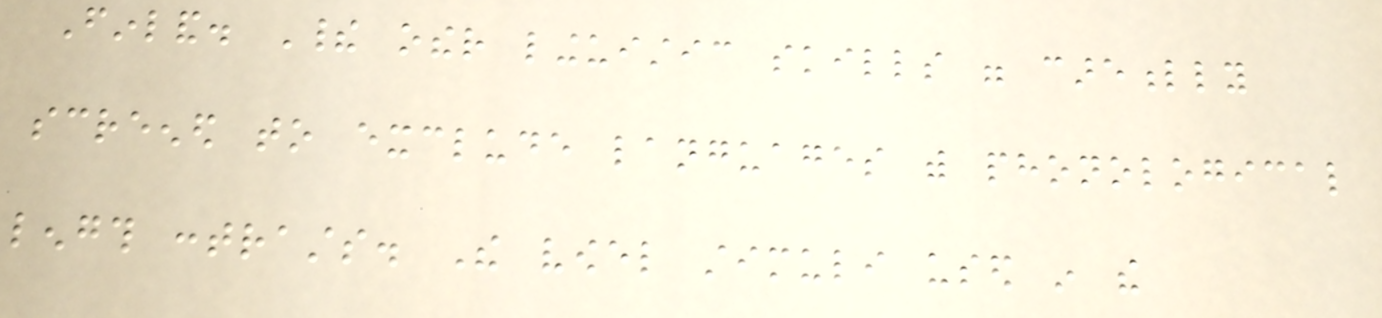Finland. Their other linguistic skills were carefully
screened to exclude languages with phonological
length contrasts. The vowel stimuli used in the
